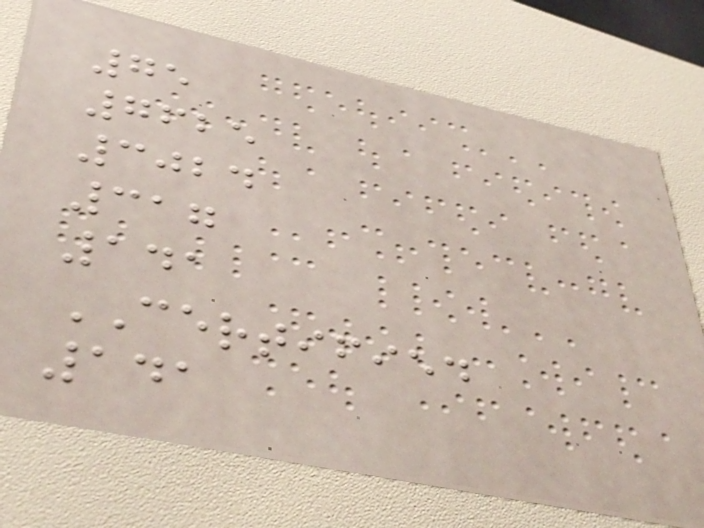75
7625
3024
317
141
CERTIFIED
141
